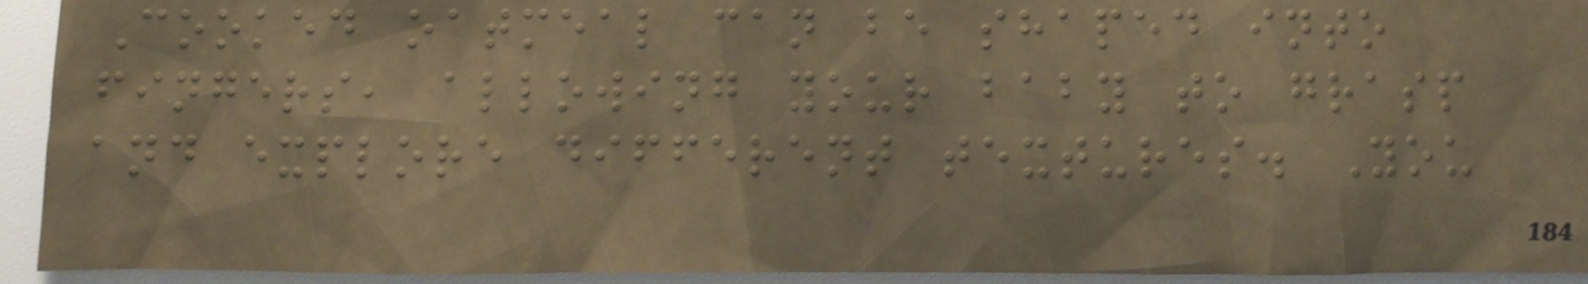Cooked oatmeal can be shaped into
fingers, allowing your baby to grasp
and explore different textures. You
